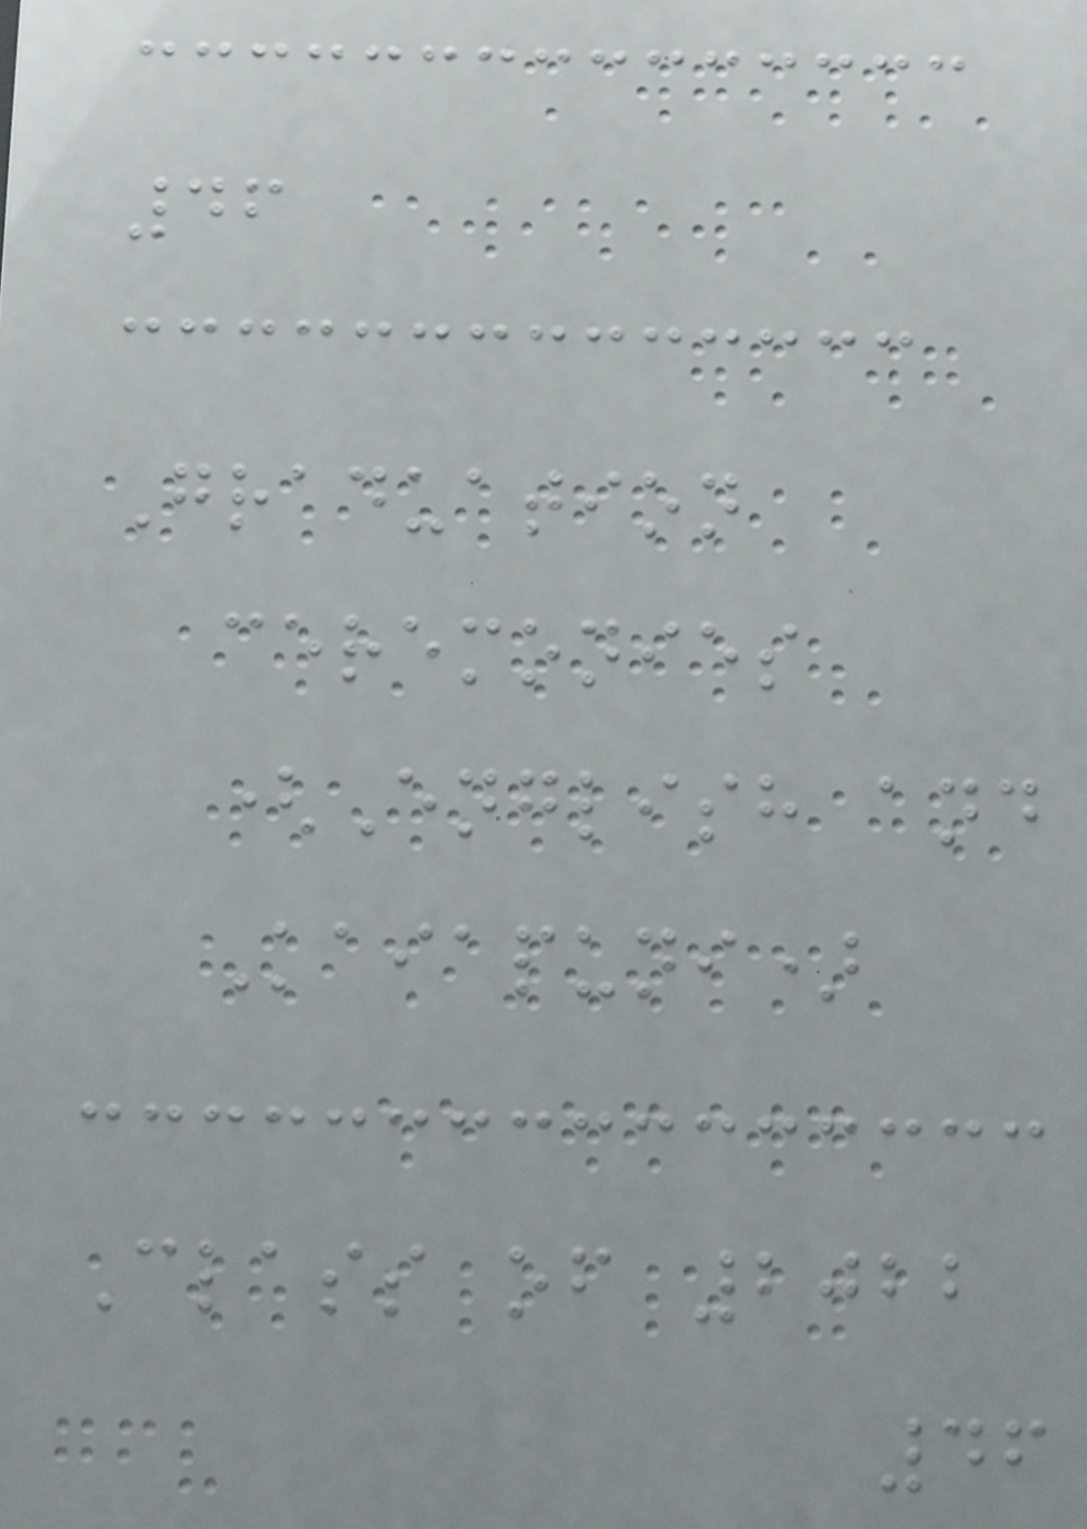46
Graduation
ceremonies
(English and
Kaiapuni)
Class of 2022
46
